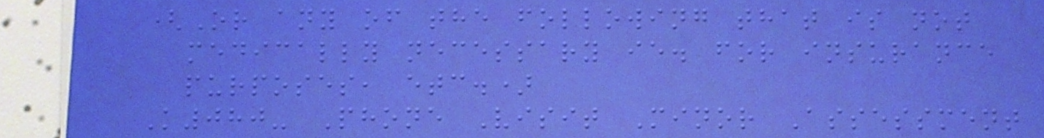(Or any of the following that is not
medically necessary ie. for insurance
purposes, etc.)
K080- Phone Visit Minor Assessment
